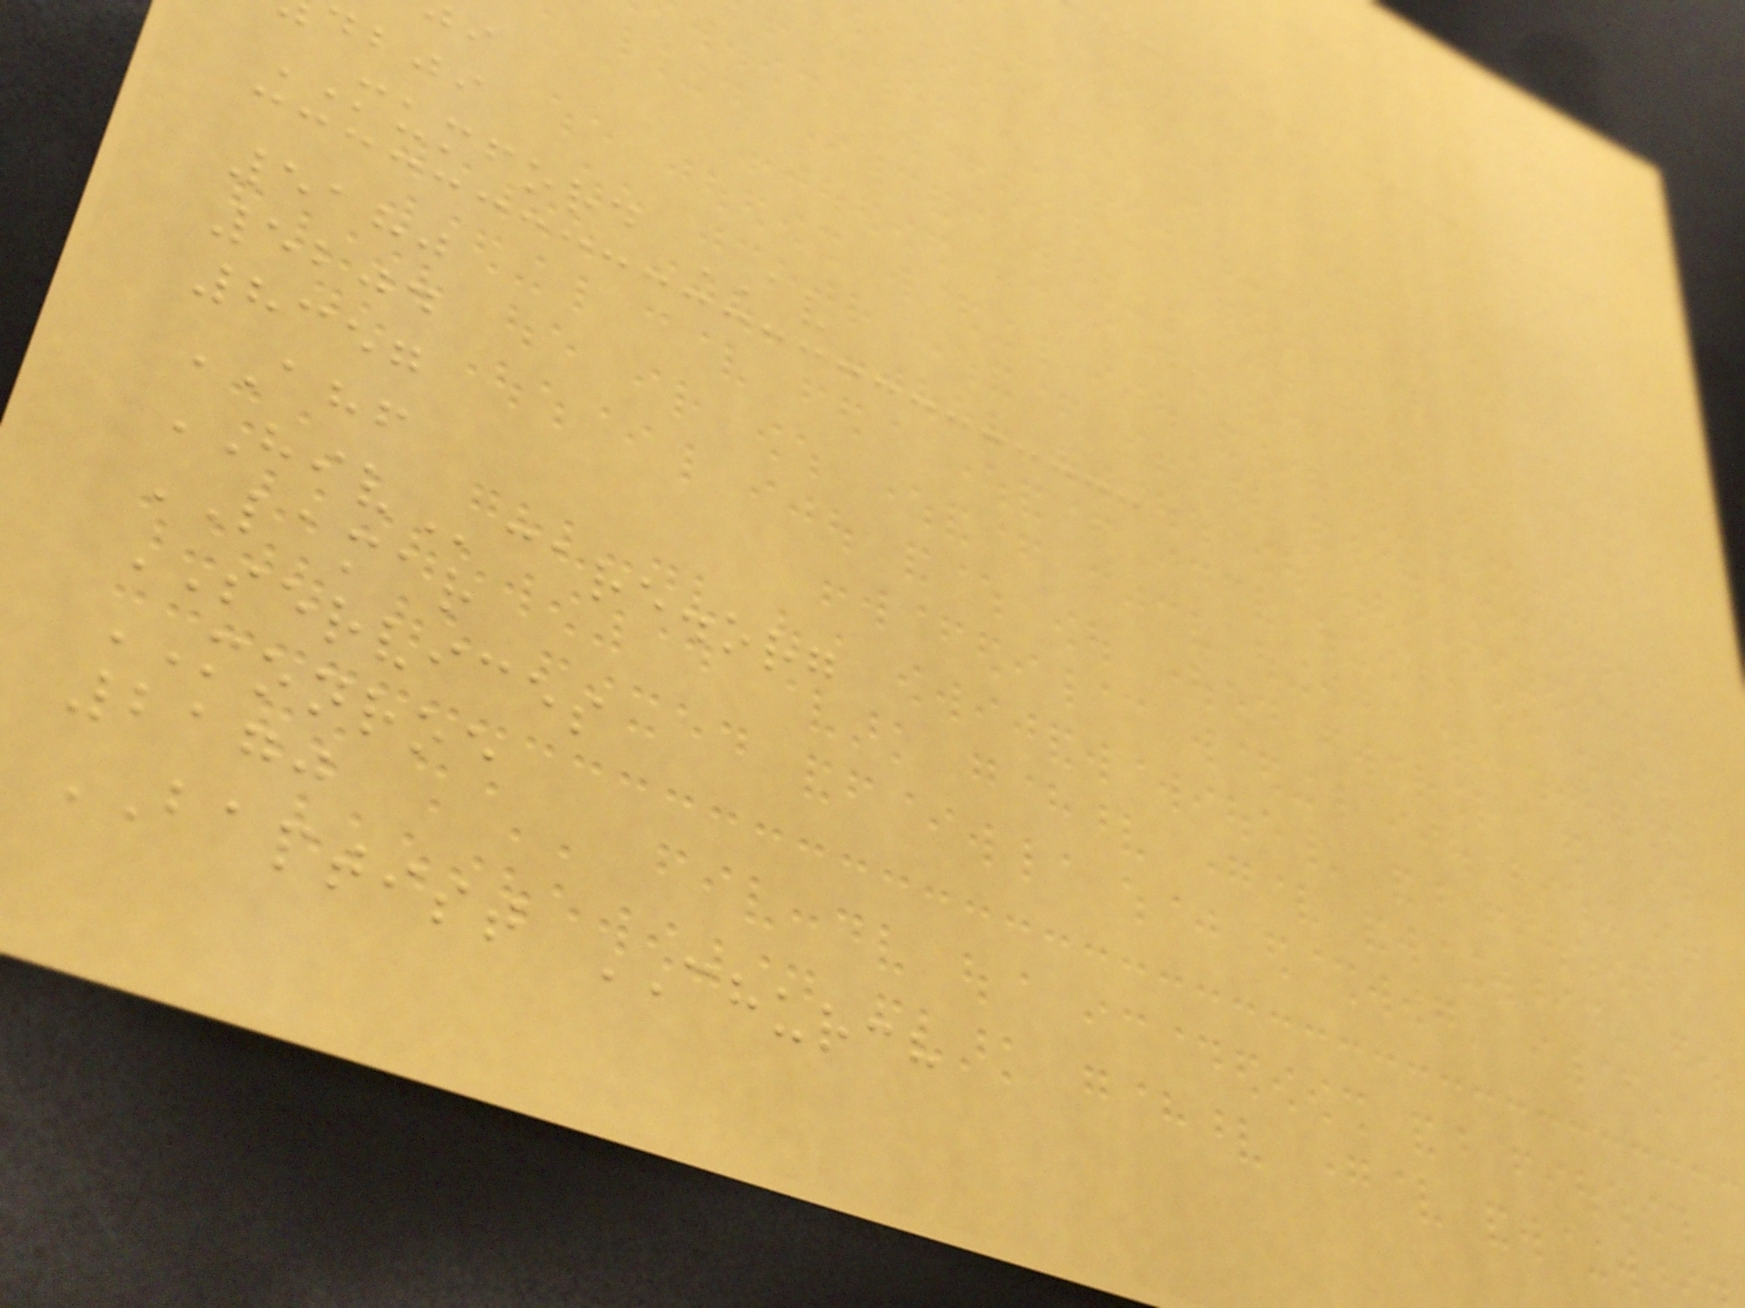dbji
MUMFORD AV
5180
5204
8357
AHF
HIVcare.org
LAMAR
SERVICES
MONROE
2170
BAPTIST CHURCH
